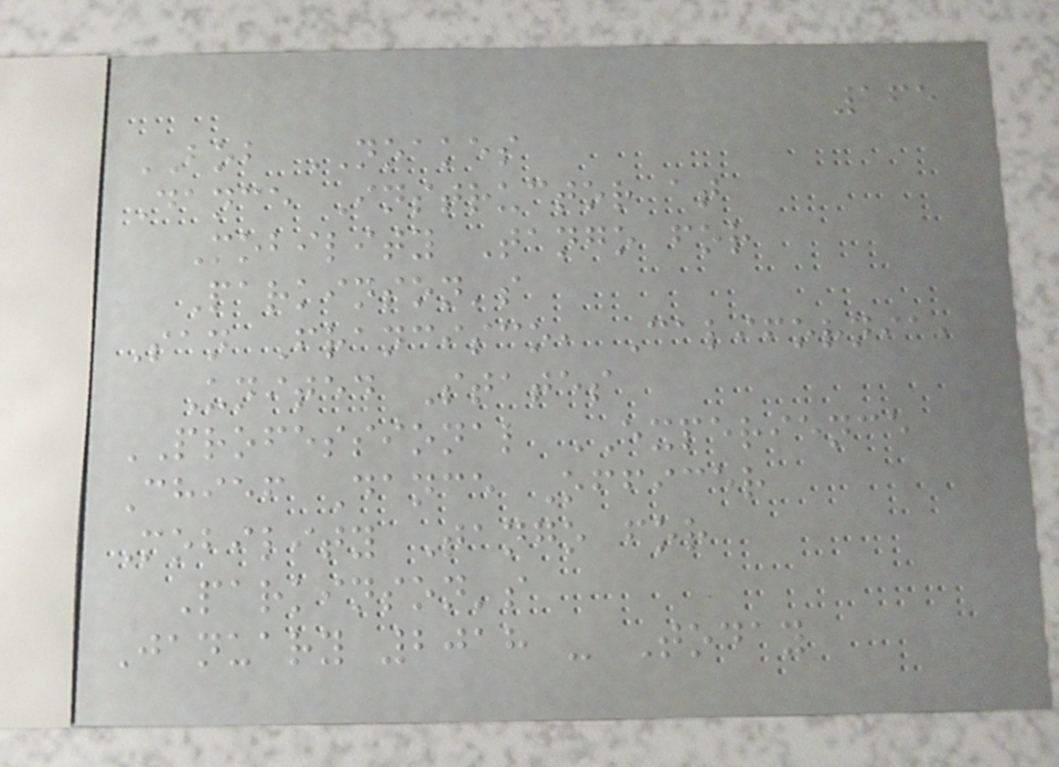165
BOB NOAKES
Dance Instructor at
Mobility Tango for
Parkinson's
San Francisco, California,
United States
PROFESSIONAL EXPERIENCE
Chief Dance Officer
Mobility Tango for
Parkinson's
January 2018 - Today
